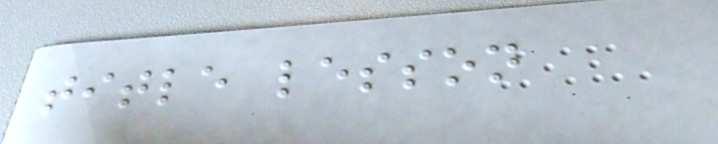title lesson
